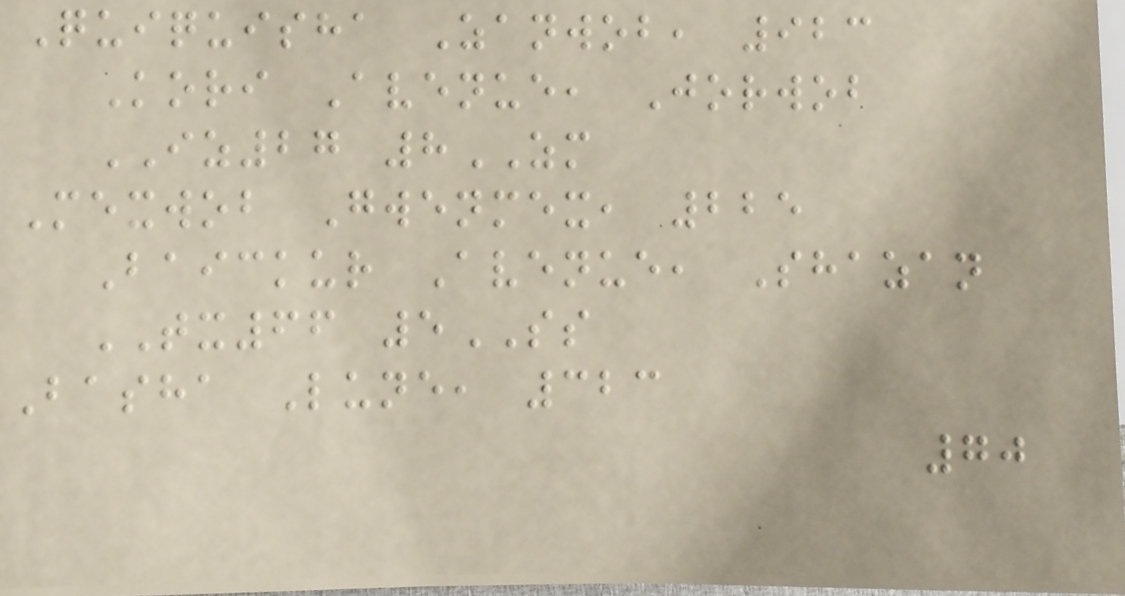Quiquisha Zanwob, 923
Kori Avenue, Jorwob
IZ27 8ZM
Mexwob Gwenmex, 225
Baickur Avenue, Shazan
TX66 5SS
Basha Lune, 323
70
